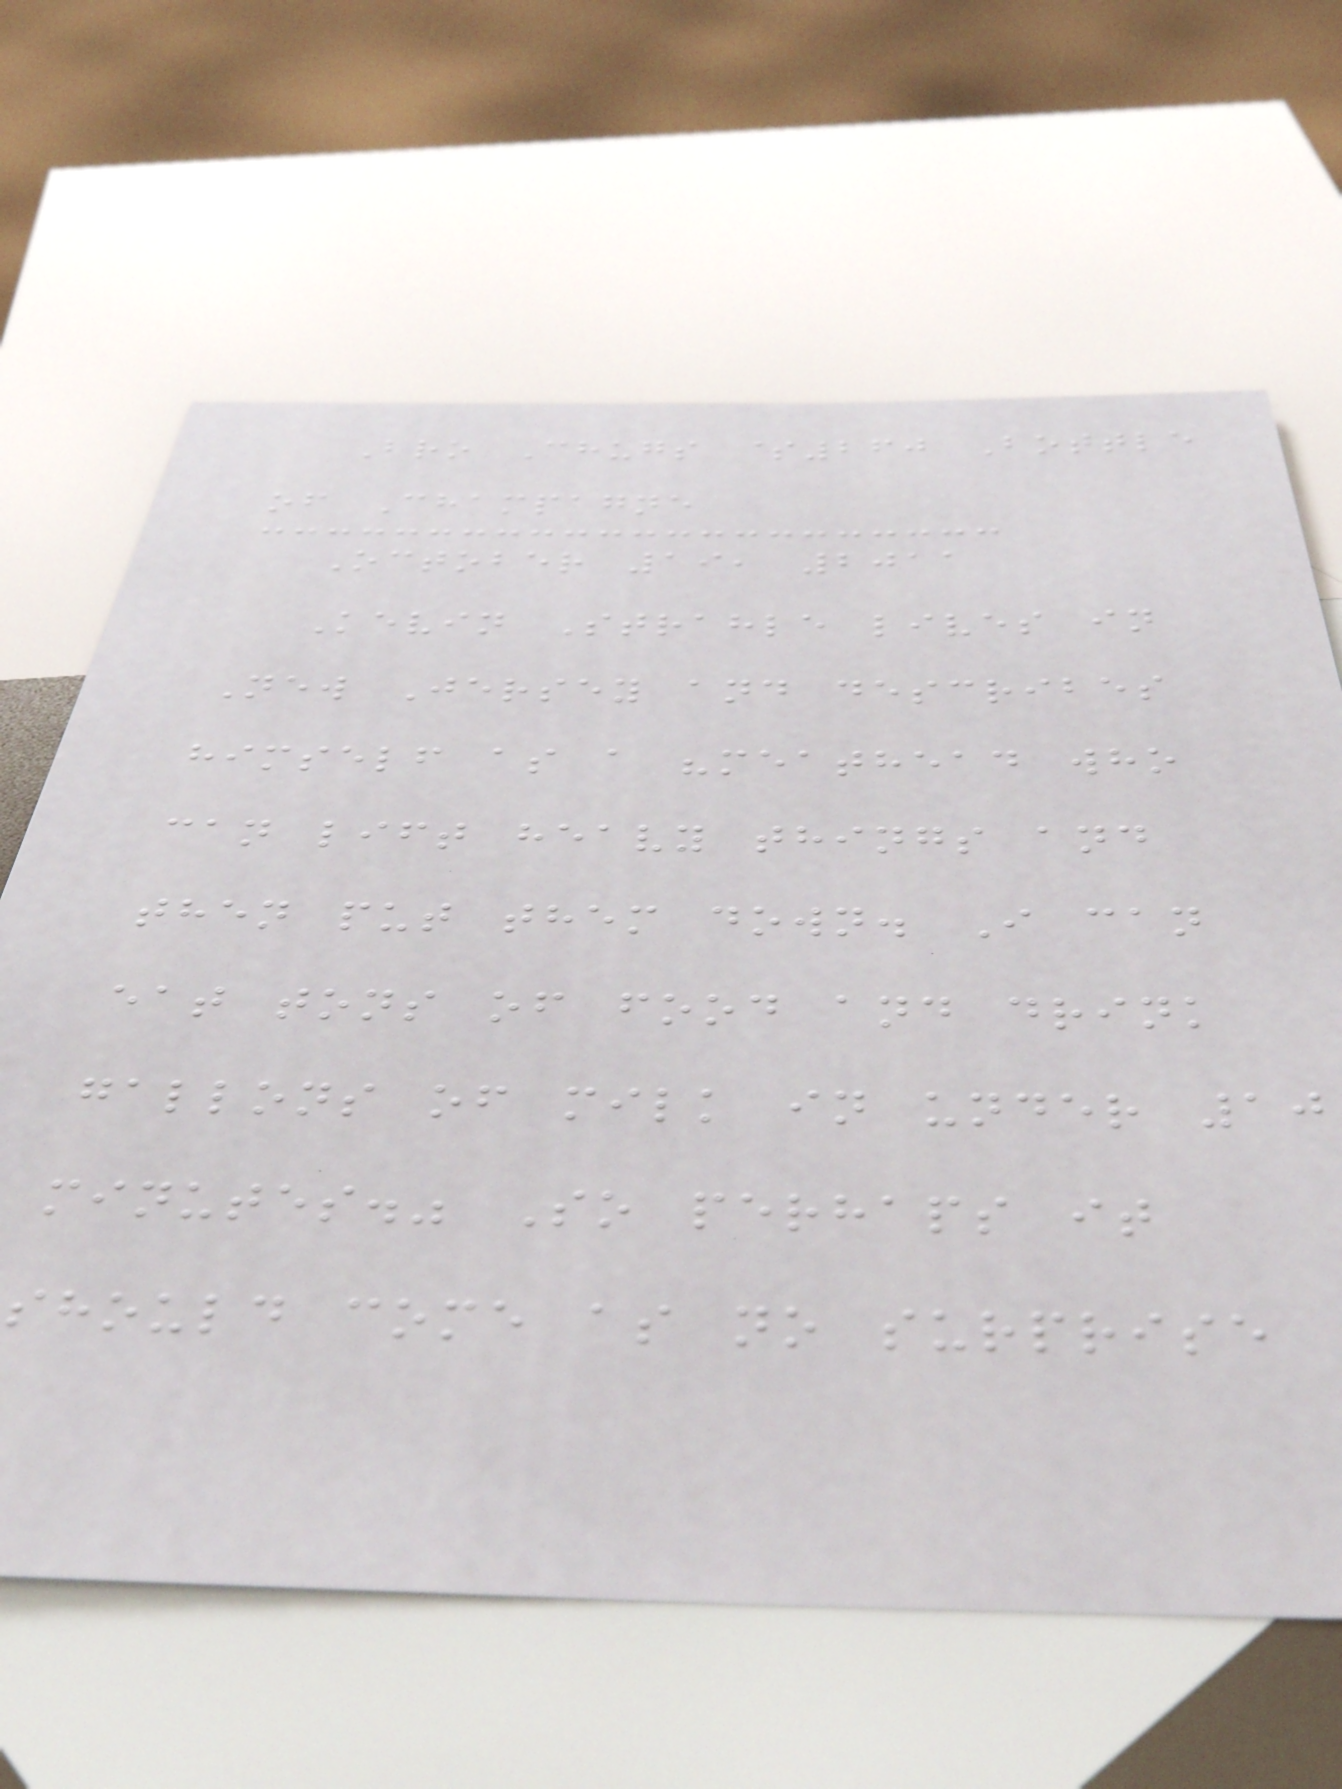Bro Chugs $260 Bottle
of Champagne
October 19, 2011
Kevin Strahle lives in
New Jersey and describes
himself as a "meathead who
can lift heavy things and
then put them down. I can
eat tons of food and drink
gallons of milk in under 10
minutes." So perhaps it
should come as no surprise
